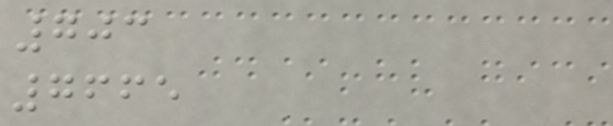703
7665
